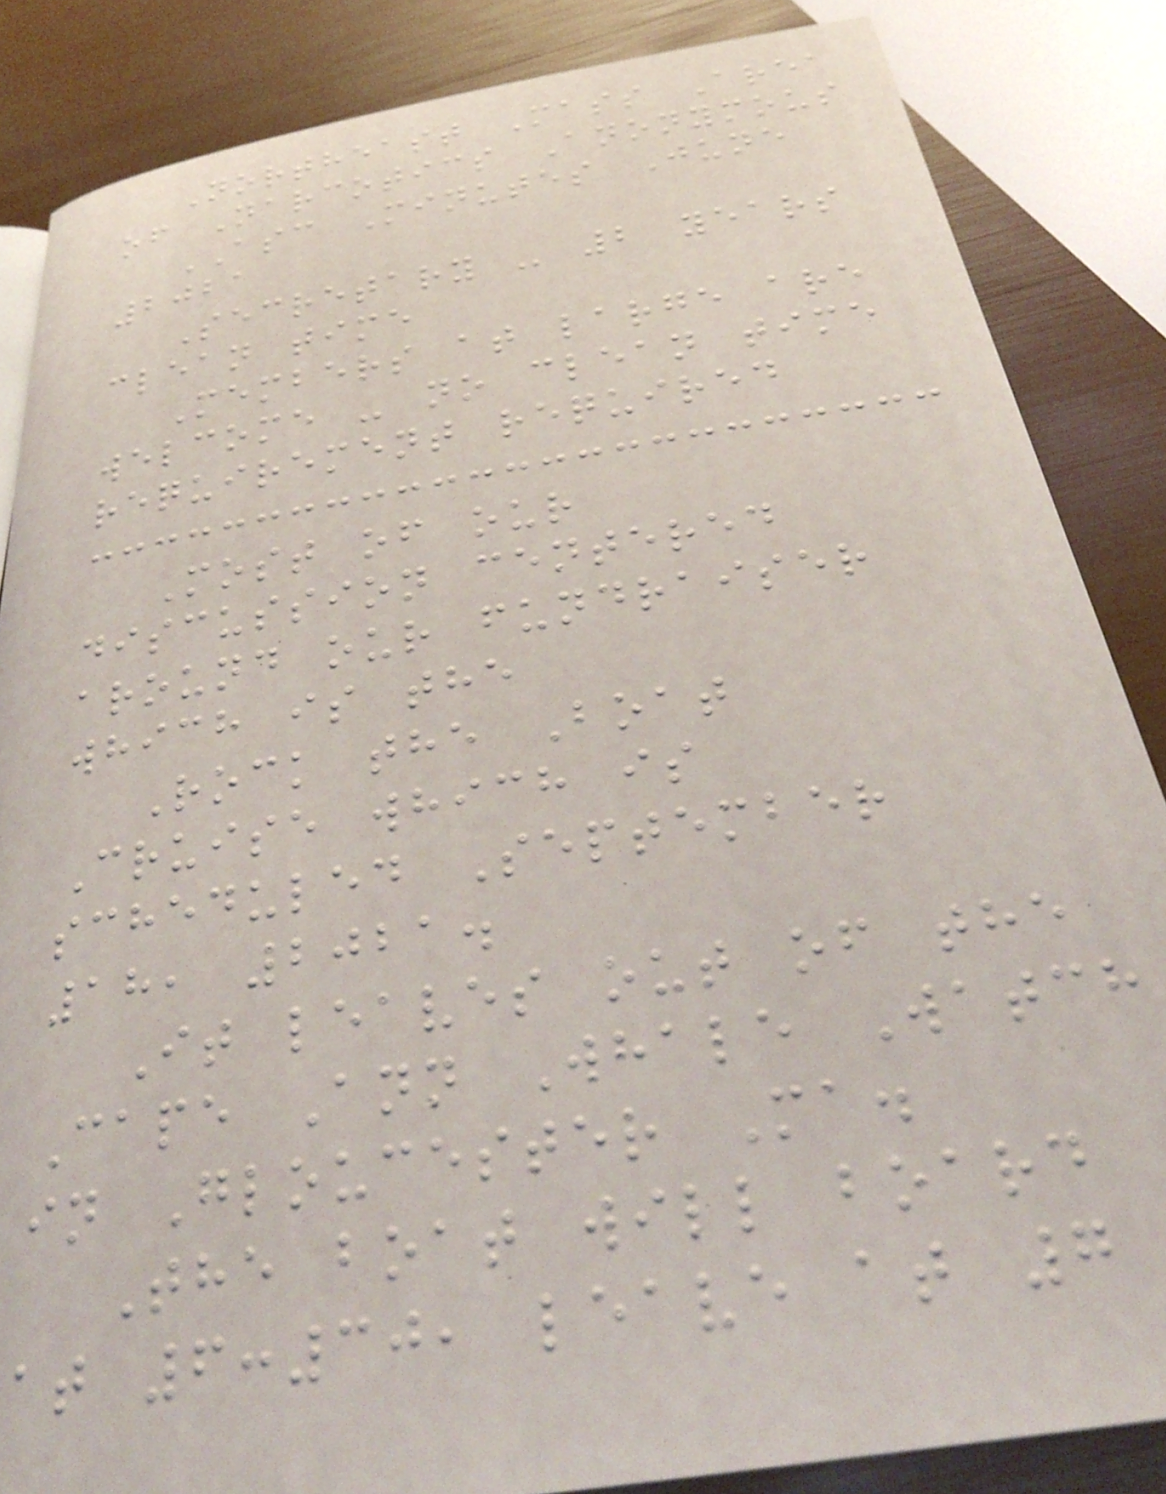Northeast Mass Area
of Narcotics Anonymous
ASC Minutes June
2021
Secretary - 2 years
clean time
Members at large are
welcome - no clean time
requirement required
Most of our
discussion centered
around our fundraiser
which is the
Rock the Boat
Cruise which is
scheduled September
18, 2021.
It leaves out of the
Cape Ann Whale Watch
in Gloucester Ma.
The boat will board
at 6:30, leave at 7
